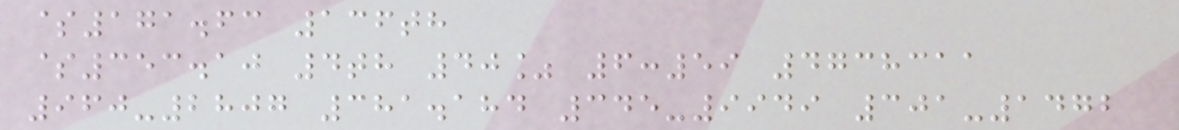$171.63 136th
$353.10 4th 40% 6:59 4738311
960-2807 381.184 345-9949 301-1472
